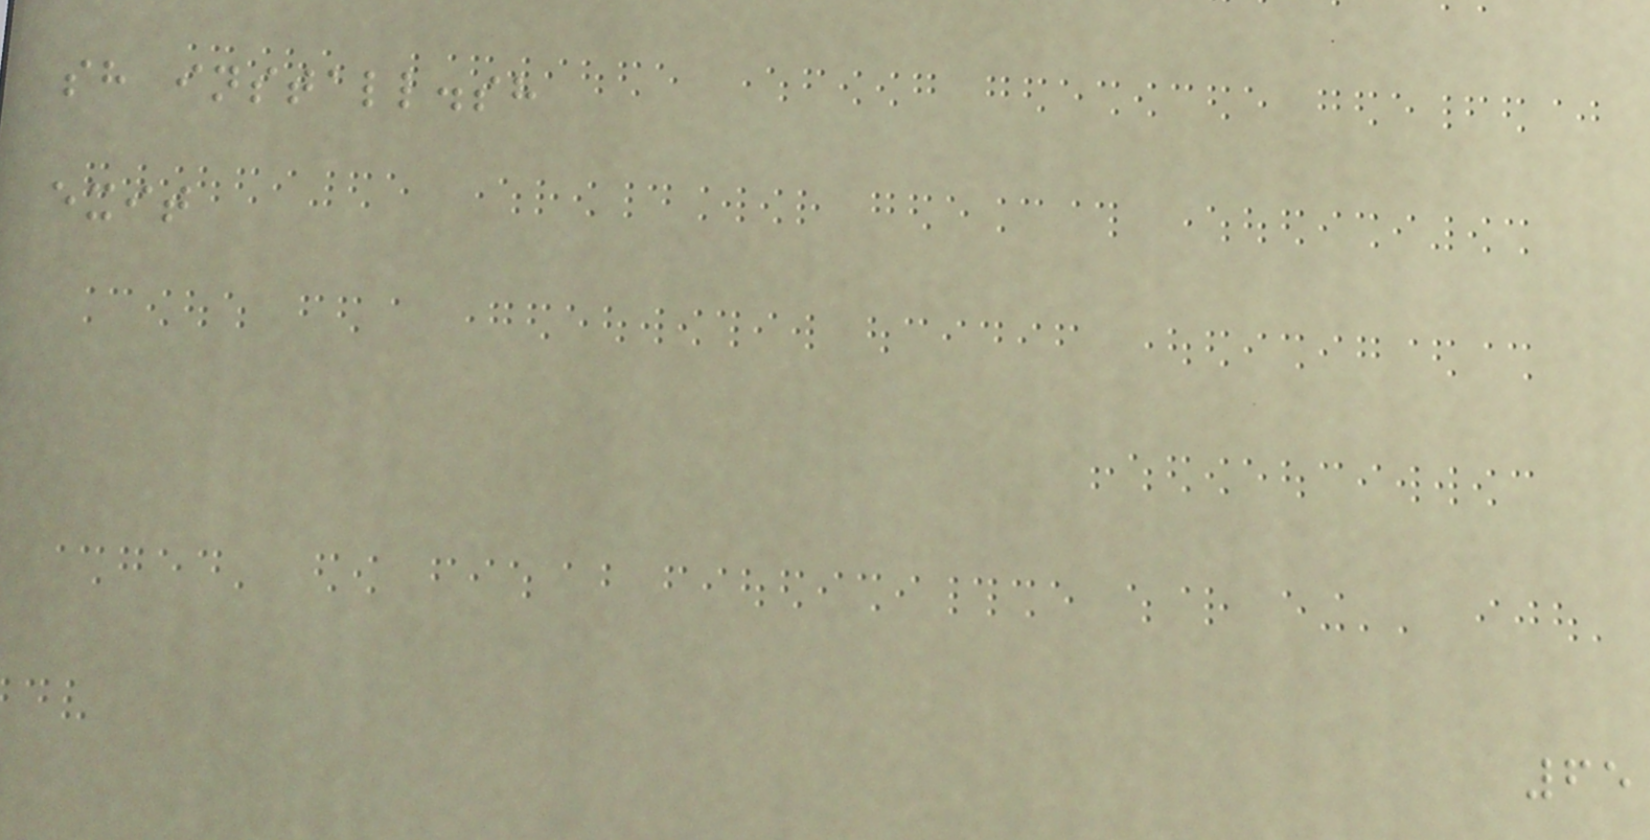sh install.sh
exit
65
